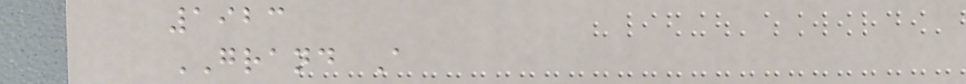1923
GRAND A
